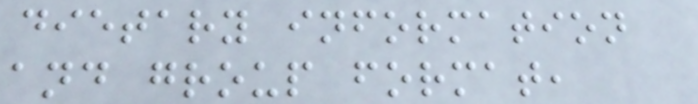dietary information
and group format,
